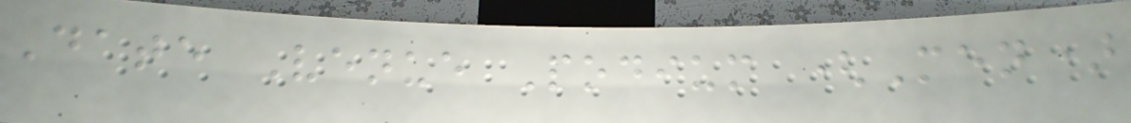Date Venue Podium (Men)
